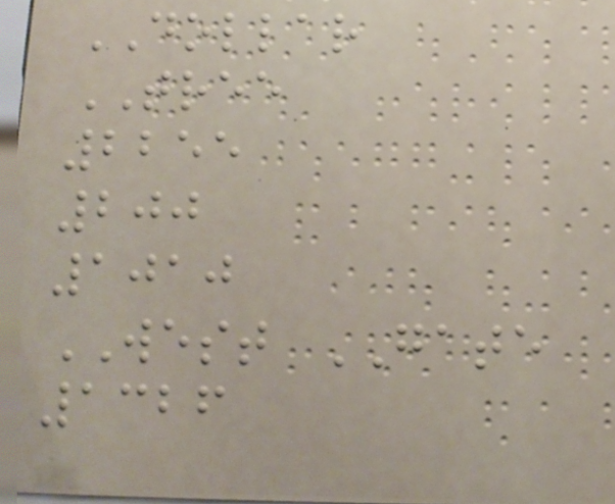DOLLAR
TREE
2255
200
1010
WEST GATE
1326
